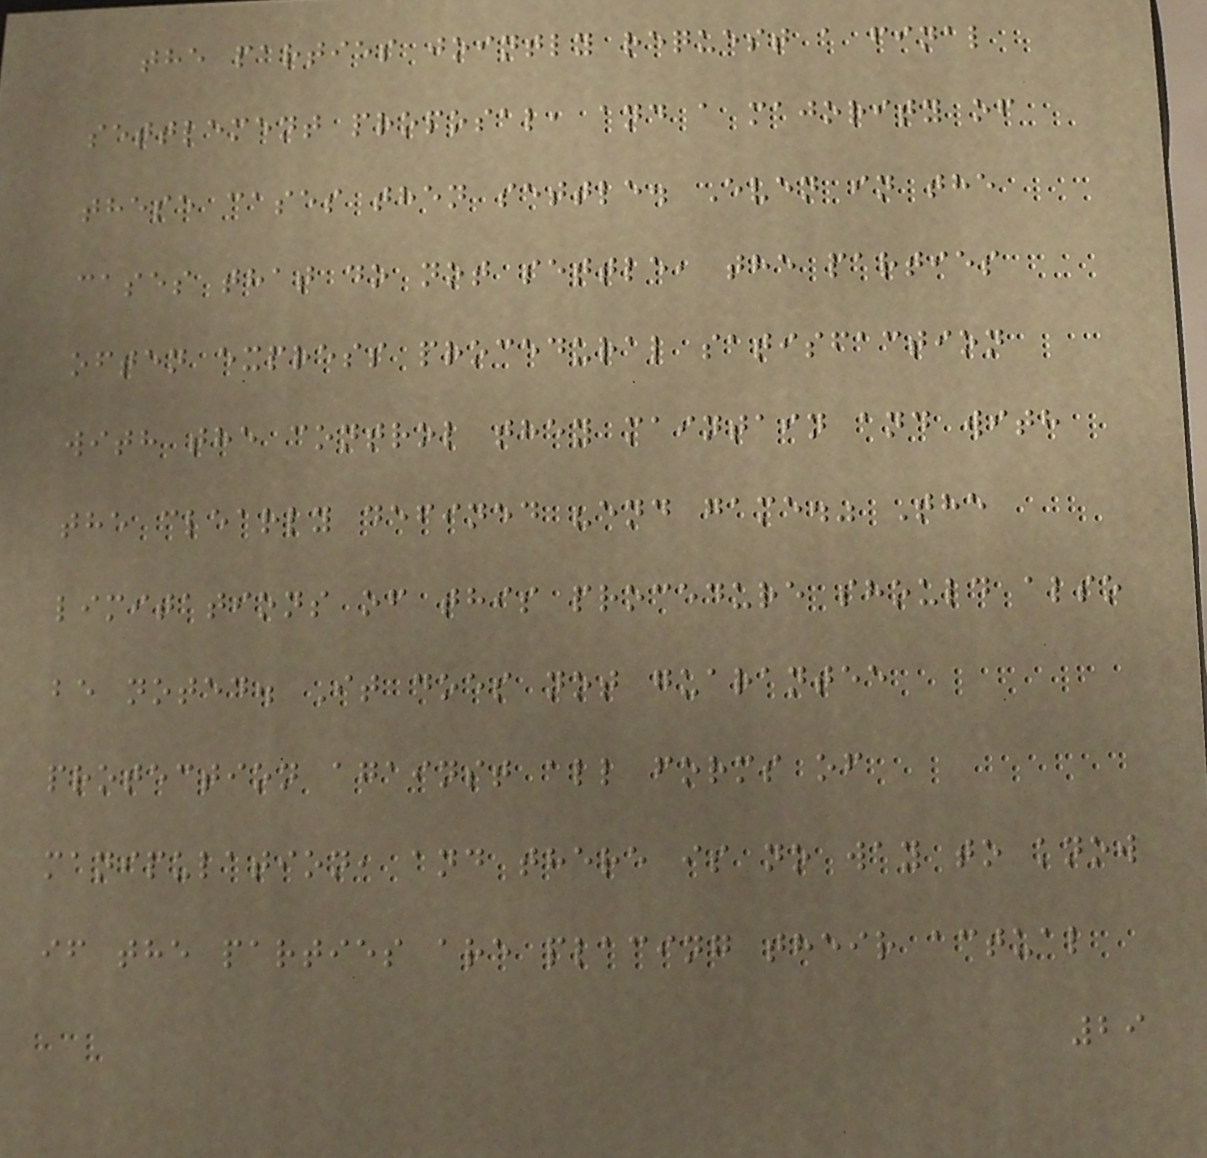the parties jointly request a final
settlement proposal, and a majority of
these cases then settle. Even in the
cases that do not settle, the parties
often express procedural satisfaction
with the control they maintain and with
the clearly defined "end game." The
limitations of this procedure should also
be noted. It does not guarantee
protection against all forms of
manipulation, and there is no way to know
if the parties are placing their actual
29
